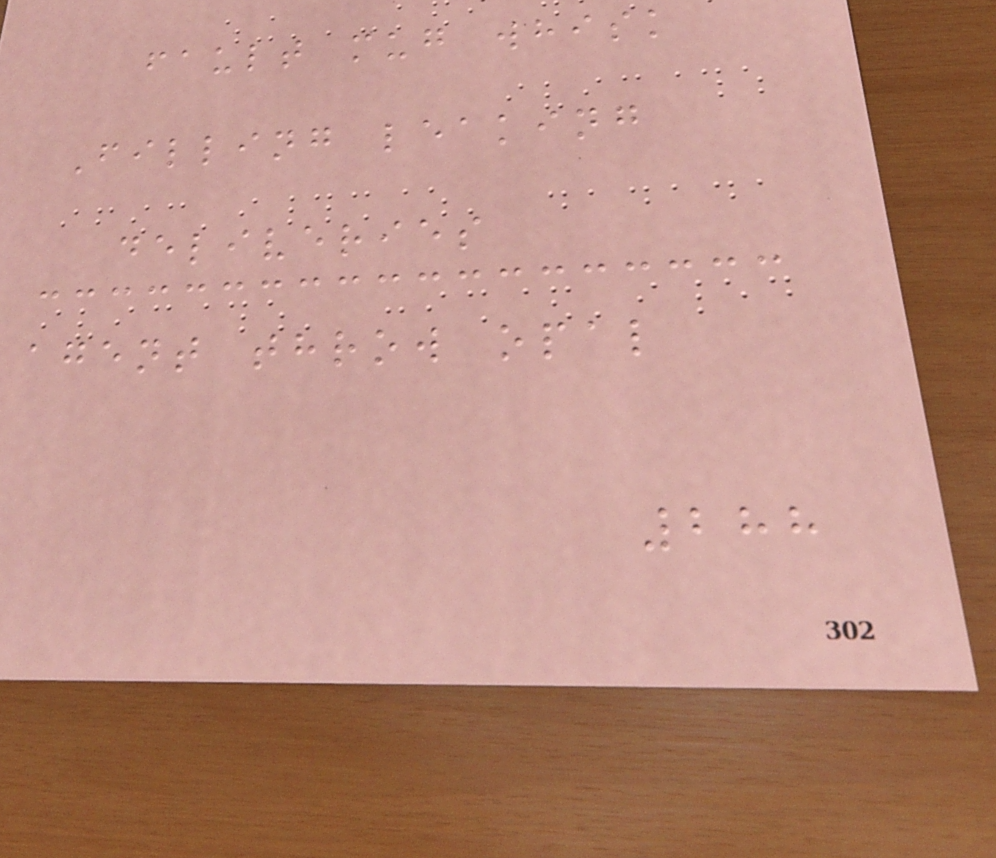fault mug whisk
Filling leaking
deliveries
agent throw opal
288
